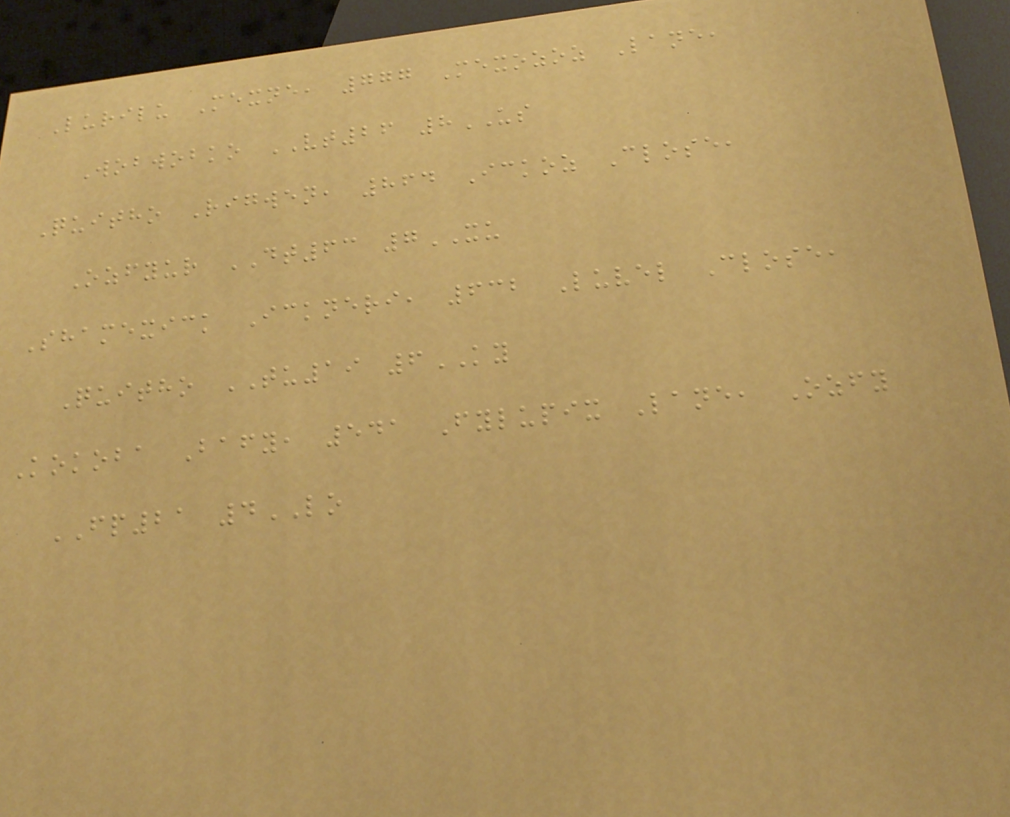Lurilu Mexne, 777 Mexozoz Lane,
Wobwobko VT26 8US
Quitho Rigwen, 864 Ickoz Close,
Ozfyur DT63 7XU
Shamexick Ickneri, 632 Luvel Close,
Quitho TU19 6KY
Kokoba Bafy, 541 Fylupix Lane, Ozfy
FP21 4LO
